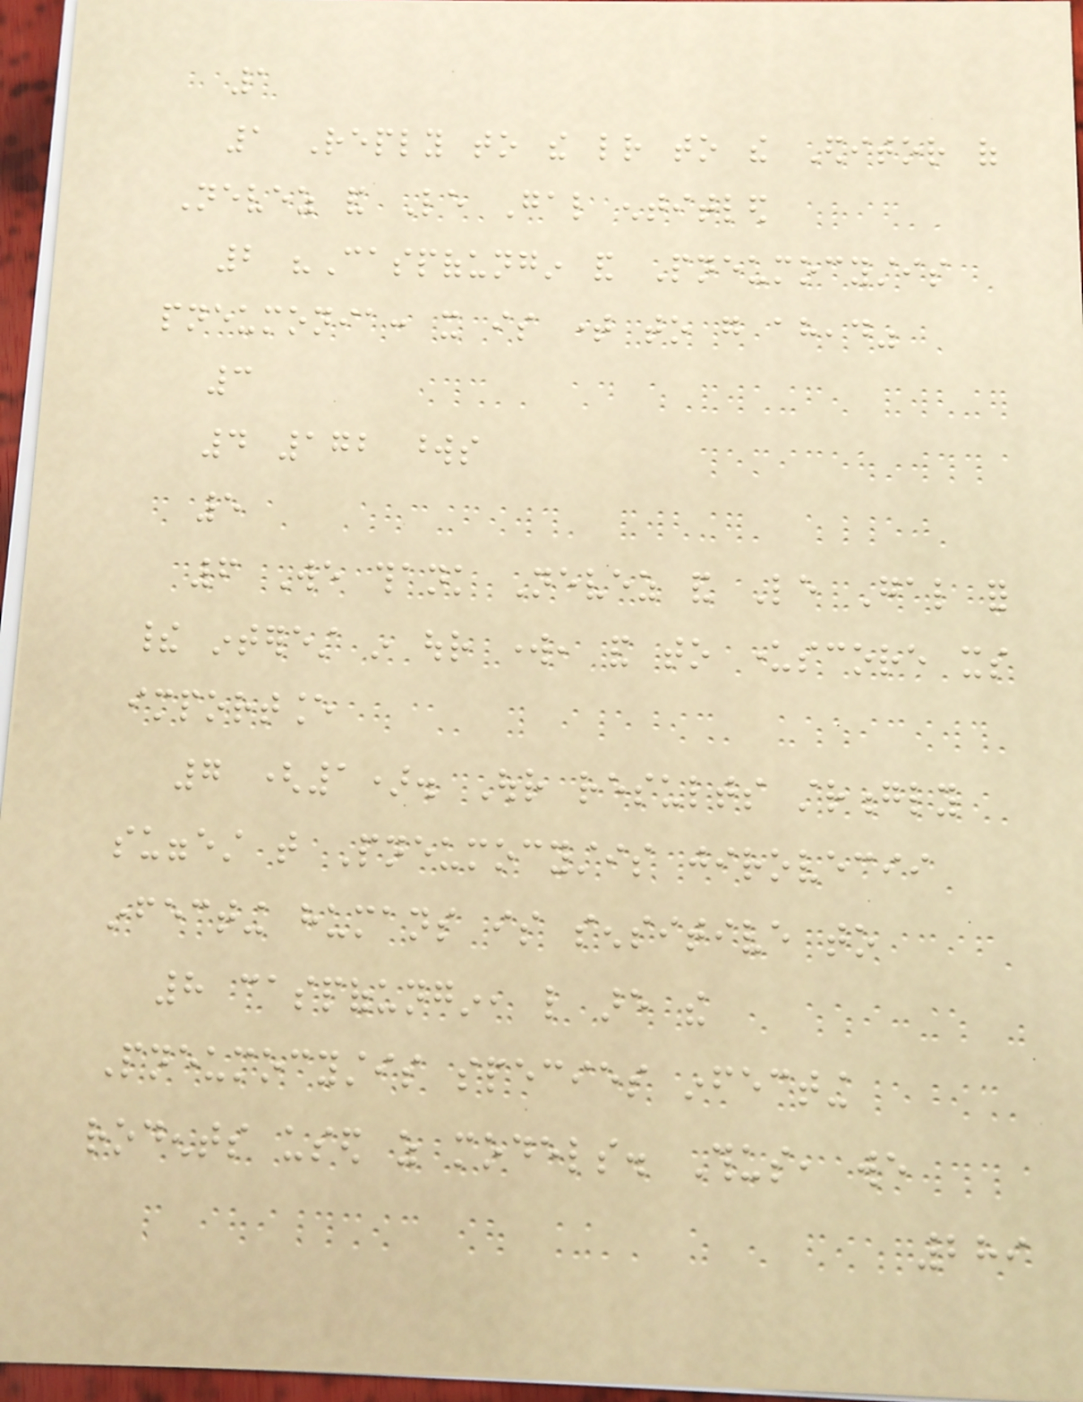1
1 Reply to the letter to the Editor of
Nevez and Le Gal entitled
2 "Caspofungin and Pneumocystis
pneumonia: it is time to go ahead"
3
4 172 words
5
6 We thank Nevez and Le Gal for
their interest in our work, and to underscore its
importance
7 (1). Our results strongly
suggest that Pneumocystis jirovecii
infecting humans is sensitive to
8 caspofungin, like are the
Pneumocystis species infecting
rodents used as models. Thus, we
289
